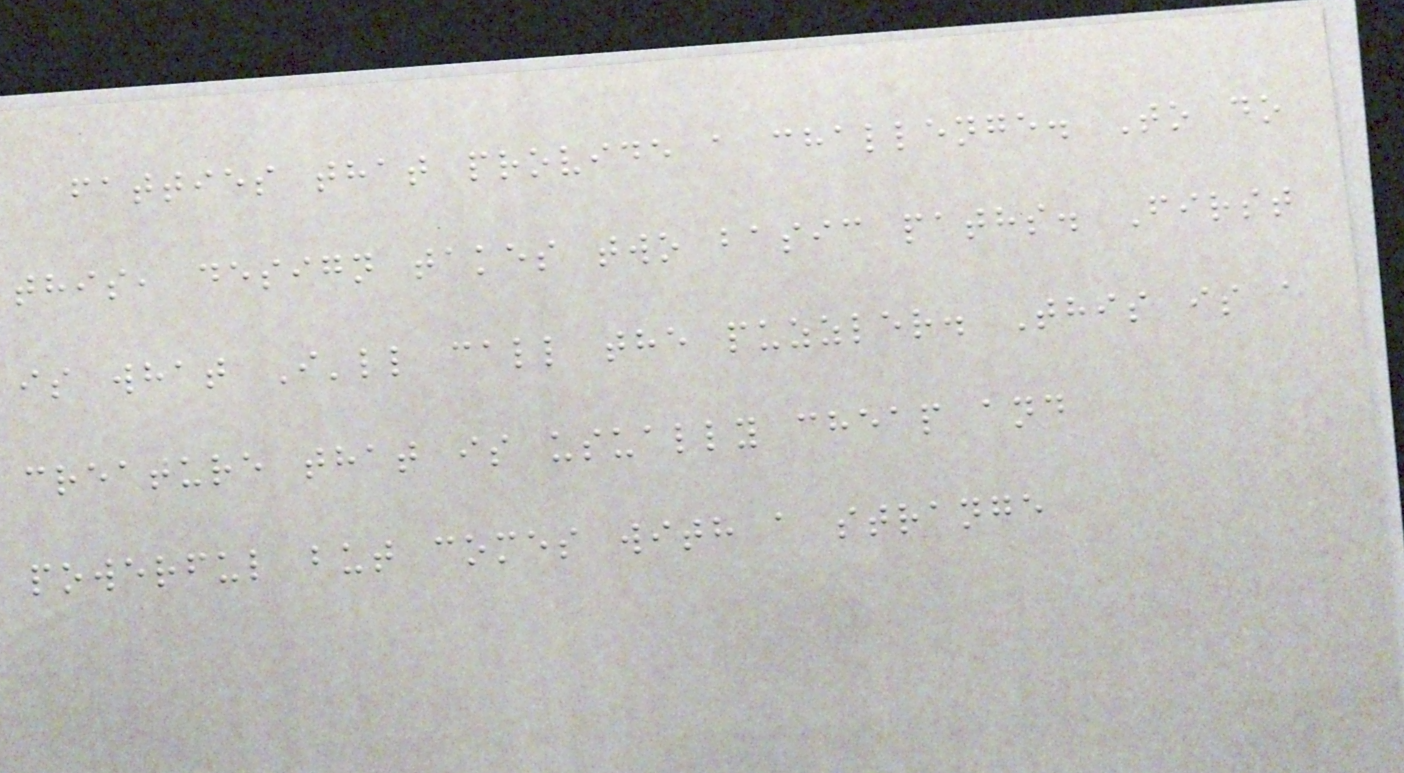fatties that provide a challenge. To do
this, design takes two basic paths. First
is what I'll call the puzzler. This is a
creature that is usually cheap and
powerful but comes with a strange
